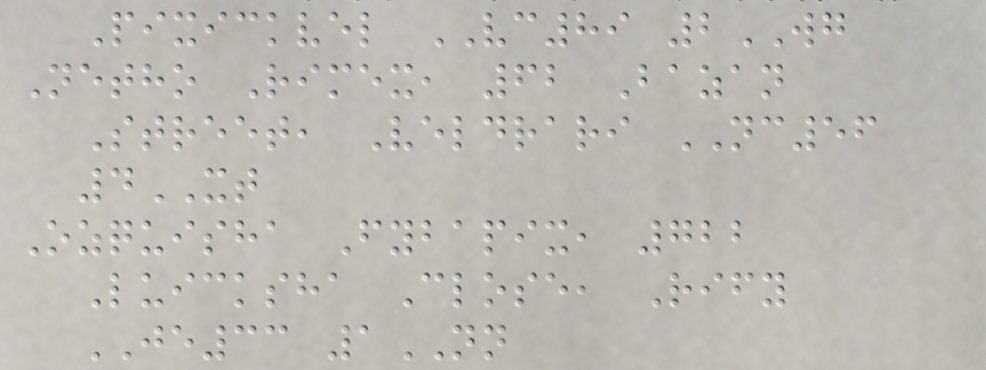Pixickvel VC89 2WG
Netho Rimex, 62 Bazan
Street, Veldrari NC56
4XT
Ozquisha Fybapix, 722
Luicksha Close, Rify
JE33 1NN
